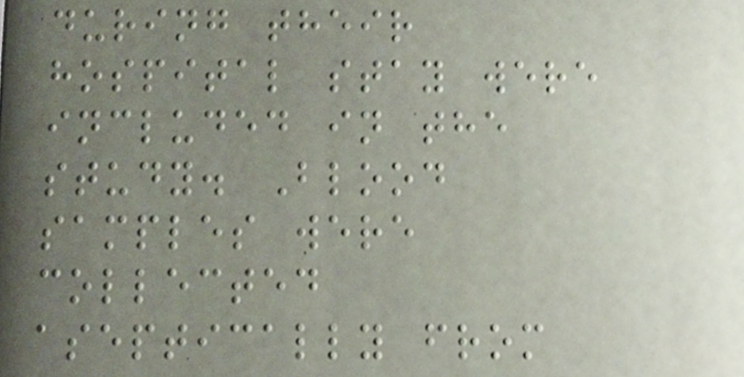during their
hospital stay were
included in the
study. Blood
samples were
collected
aseptically from
